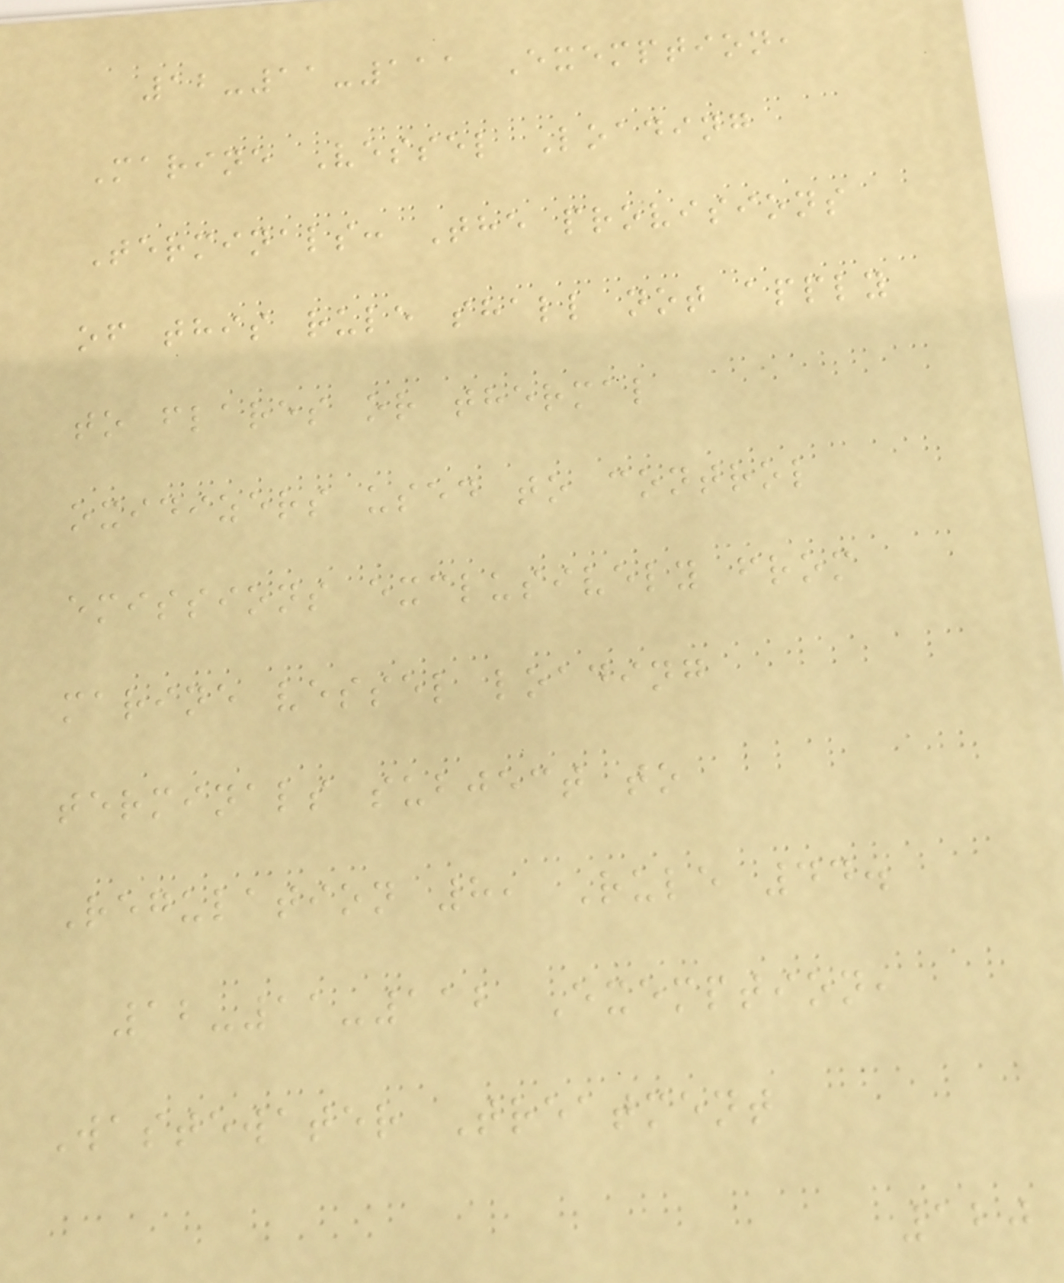12-11-111 Exemption,
Marine Vessel Loading
Terminals: The provisions
of this rule shall not apply
to flares or thermal
oxidizers used to control
emissions exclusively from
marine vessel loading
terminals subject to
Regulation 8, Rule 44.
12-11-112 Exemption,
Wastewater Treatment
120
